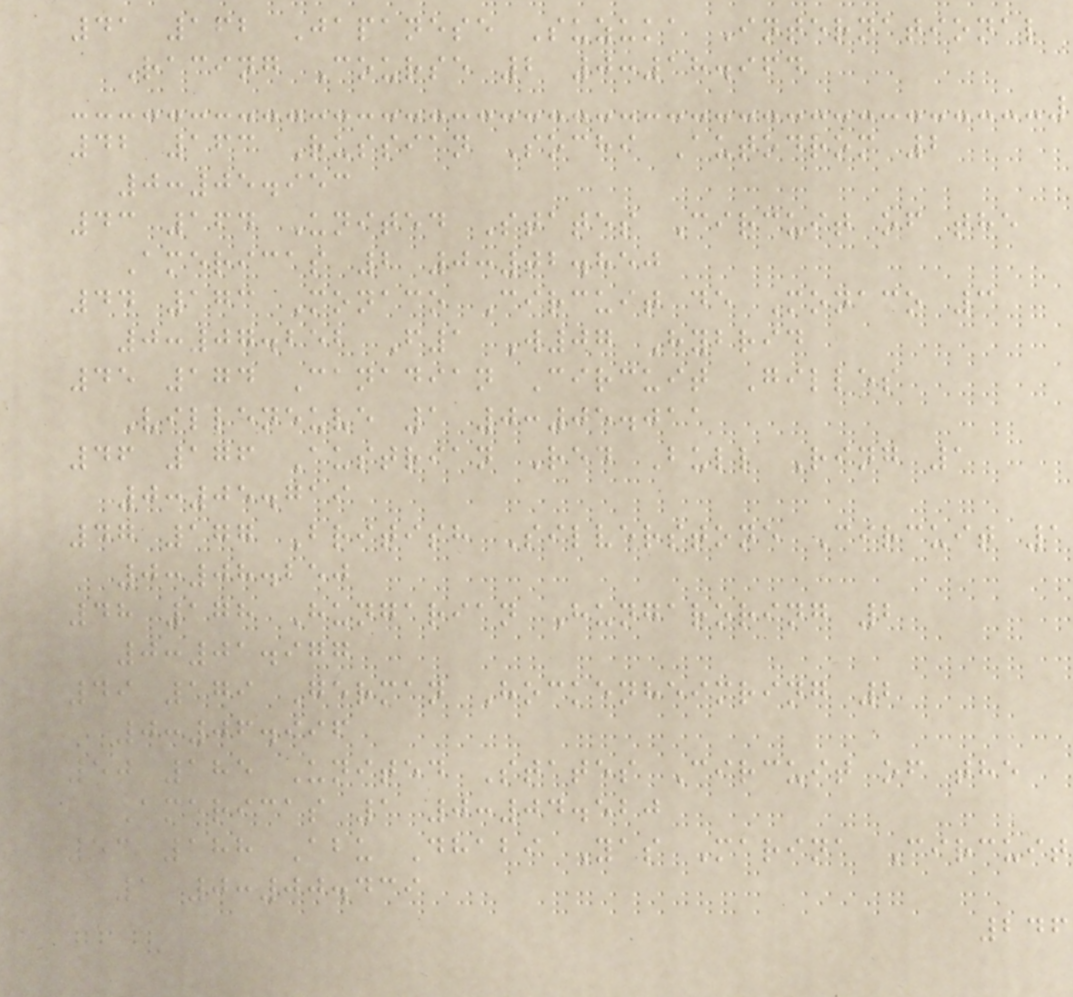41 162 Japanese Suzuka International
Racing Course 2 0:18.964
42 163 Russian Sochi Autodrom 2
0:05.953
43 164 United States Circuit of the
Americas 2 0:02.850
44 173 Monaco Circuit de Monaco 3
0:07.252 F1 W07 Hybrid
45 174 Canadian Circuit Gilles
Villeneuve 1 0:05.011
46 176 Austrian Red Bull Ring 1
0:05.719
47 177 British Silverstone Circuit 1
0:08.250
48 178 Hungarian Hungaroring 2
0:01.977
49 179 German Hockenheimring 2
0:06.996
50 185 United States Circuit of the
Americas 1 0:04.520
53 188 Abu Dhabi Yas Marina Circuit
1 0:00.439
246
